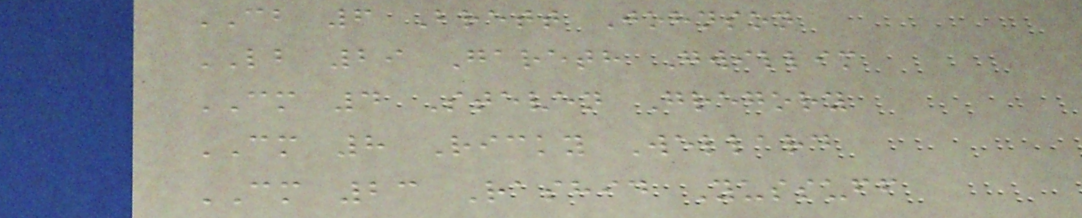CB 6 Brett Johnson
LB 29 Gareth Gwillim
CM 4 Steven Gregory
CM 8 Ricky Wellard
CM 23 Rashid Yussuff
